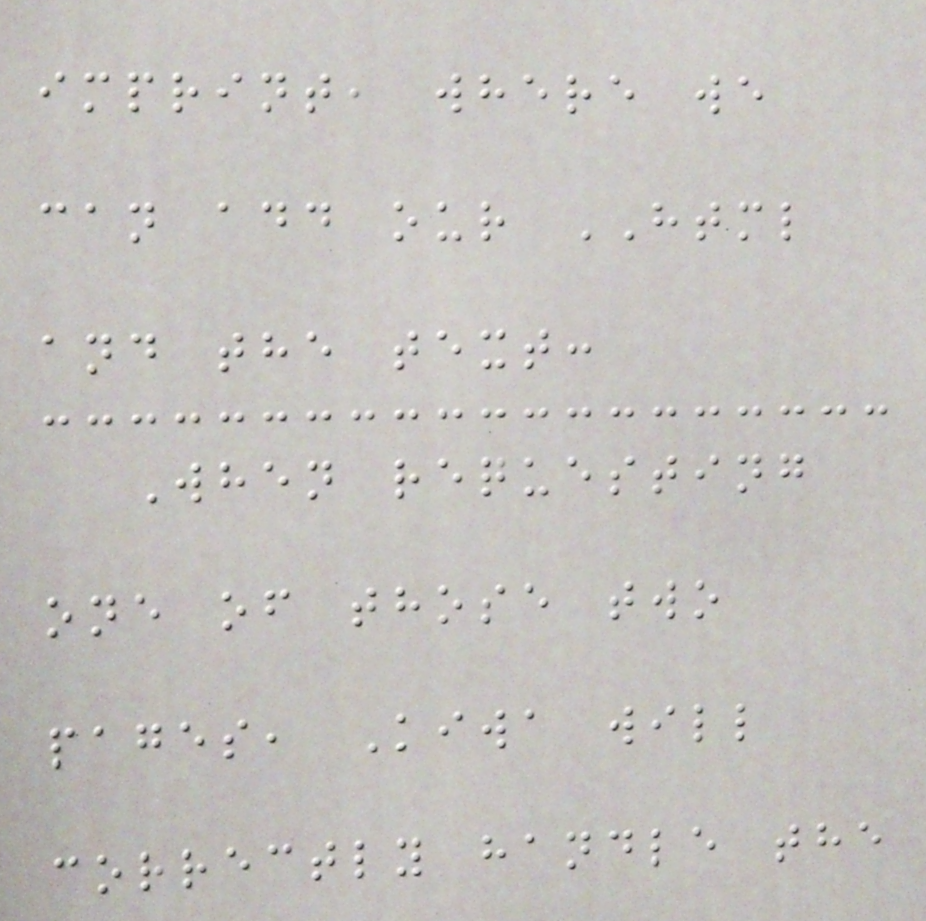imprint, where we
can add our HTML
and the text:
When requesting
one of those two
pages, Kiwa will
correctly handle the
